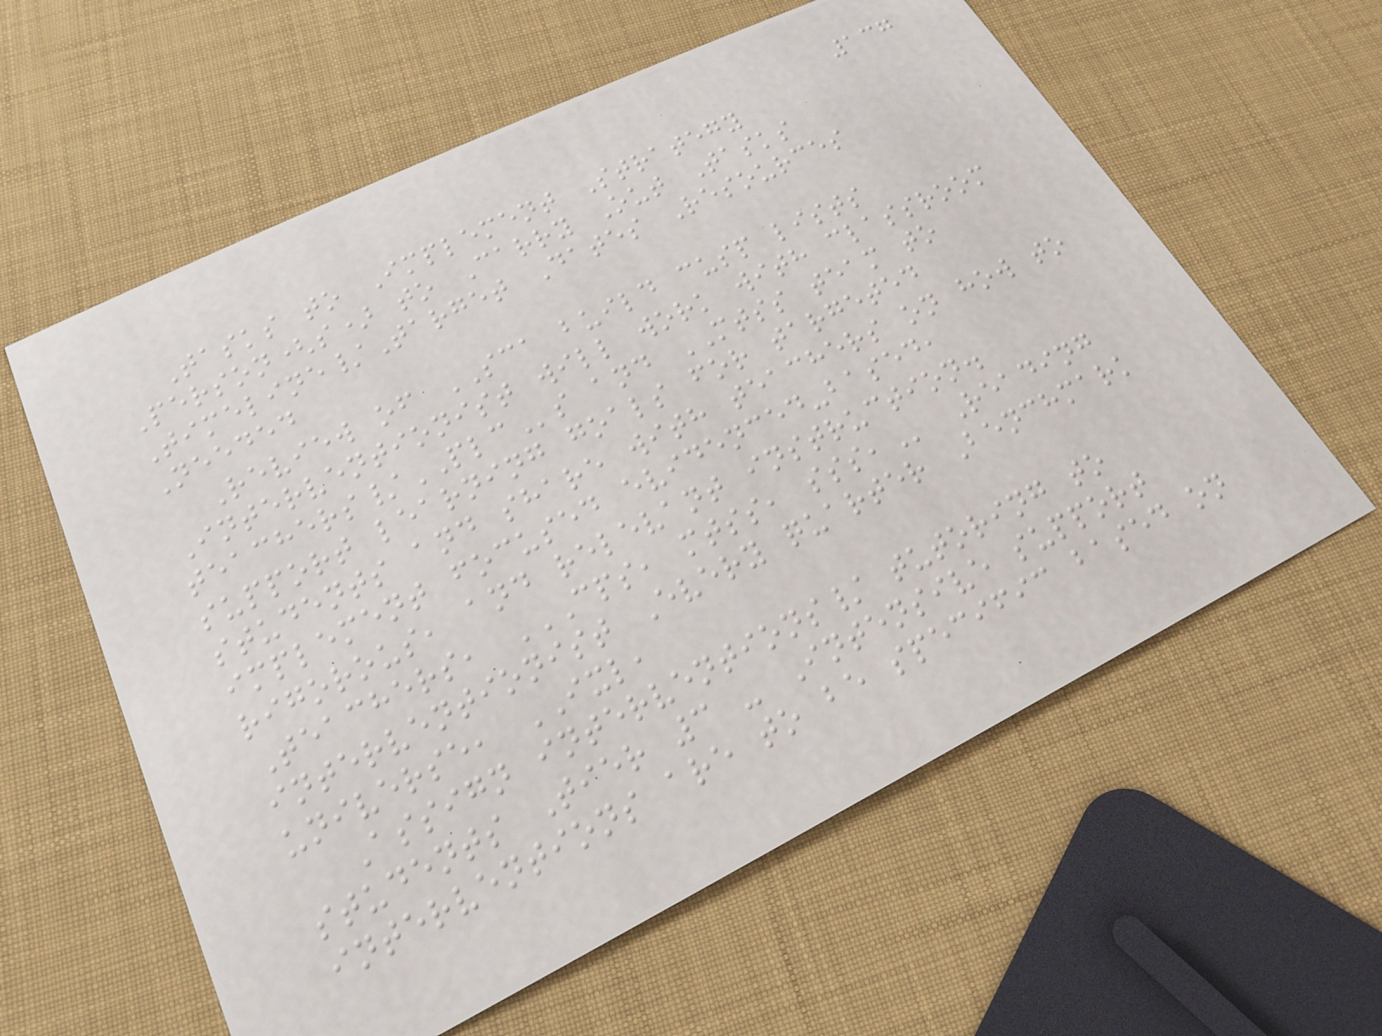137
Tasks to Implement Strategy
Person(s) to Carry Out Tasks
Timeline/Target Dates Resources
Needed
Review of SCA build cusp lists
Interventionist will work with classroom
teachers/PLCs and MTSS team to
support learning goals for targeted
students and share with teachers on how to
implement focused evidenced-based,
rigorous, and relevant instruction.
Teachers, CPS, MTSS, SSS, Reading
interventionist Every quarter Benchmark
universe, IXL,
Assign interventions/ tutoring to
students Tier 3 - Intensive support
interventions are to be specific based on
